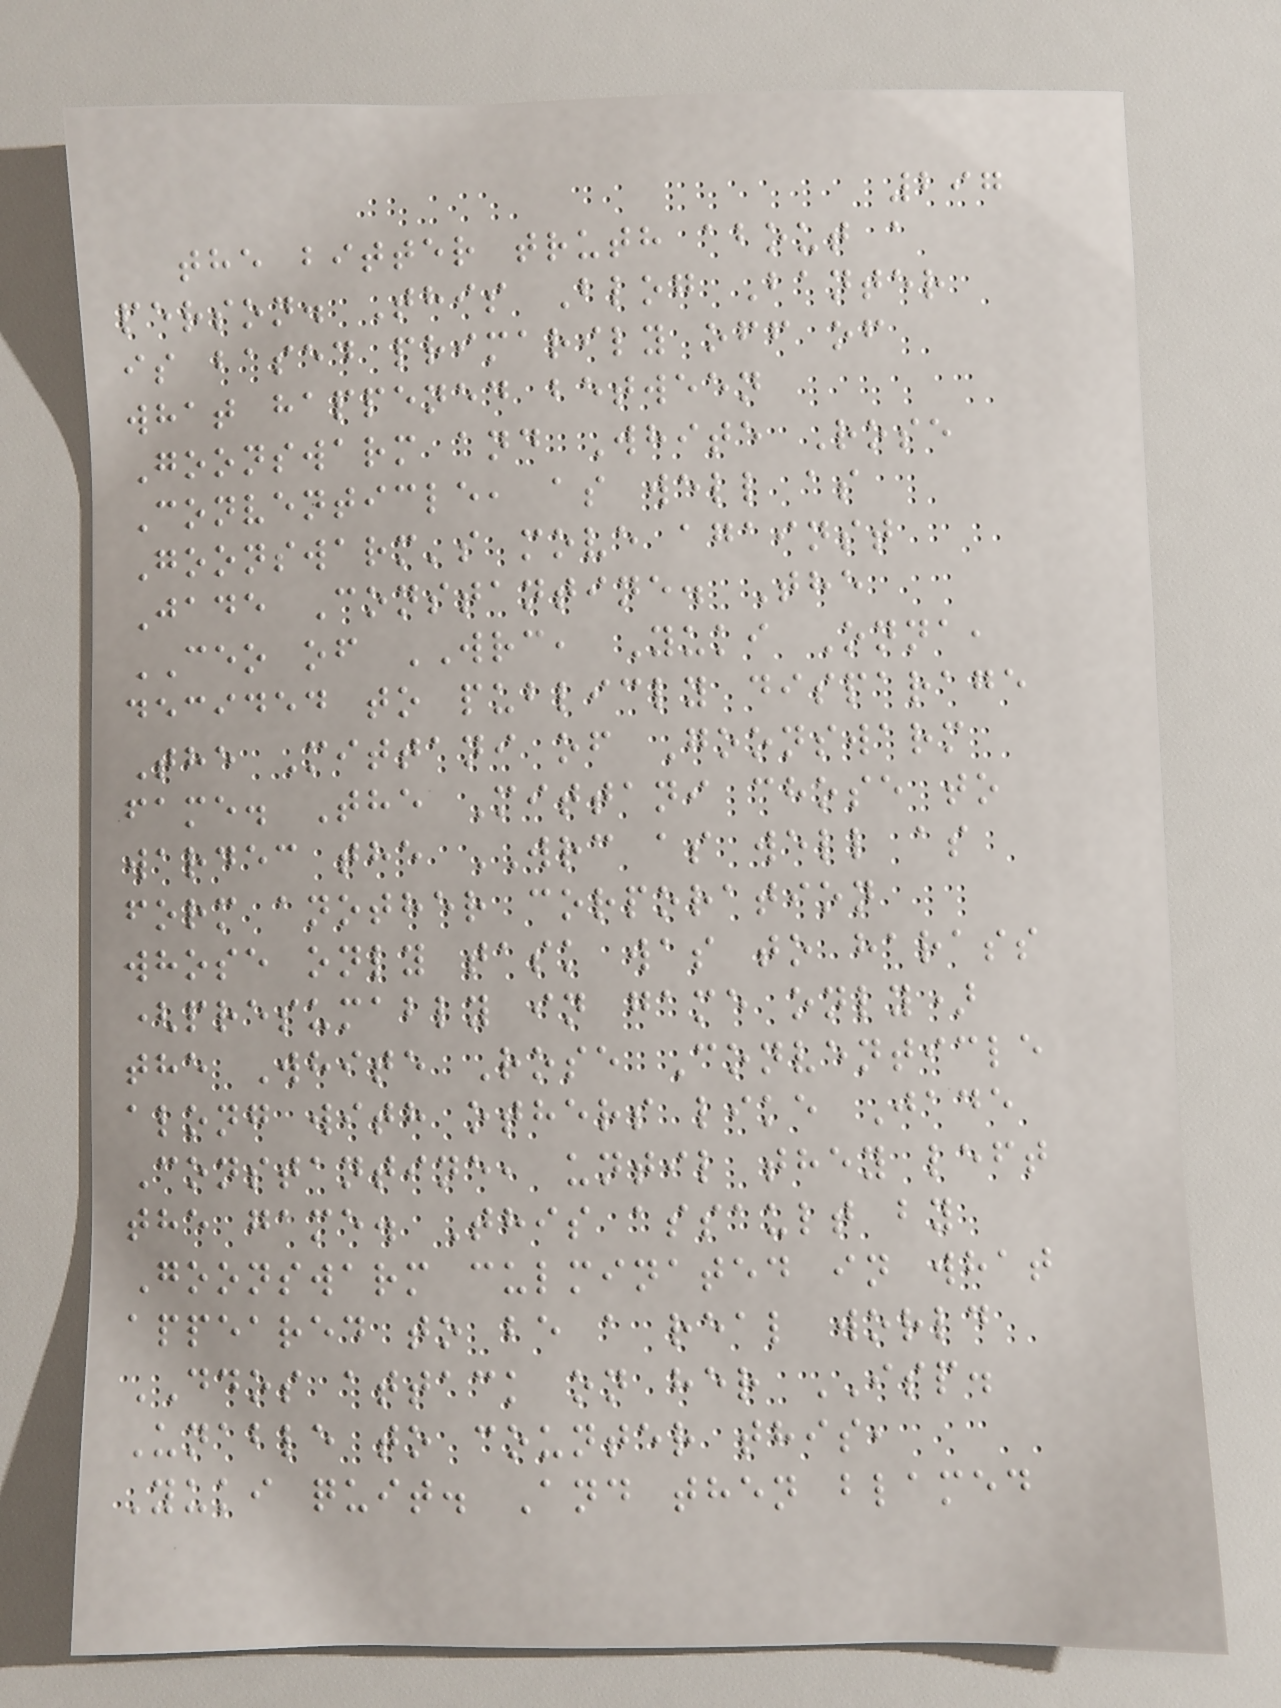297
the bitter truth about a
person. This Blog Banter
is based primarily off of
what happened between
Goonswarm and White Rose
Conventicle, as well as
Goonswarm's move against
Jade Constantine. The
CEO of WRC, Yuki Onna,
decided to publicly disparage
The Mittani of Goonswarm
fame. The Mittani chose to
wardec the WRC as well as
form another corporation
whose only task was to harass
(presumably in game only)
the White Rose Conventicle
along with others like Jade
Constantine, until they left
the game. This assault by
Goonswarm culminated in what
appeared to be a real world
DDOS attack on her ISP.
Unable to counter this,
Yuki quit. And then blamed
